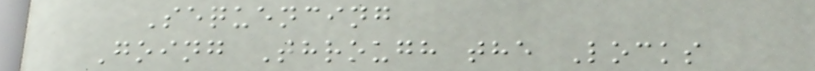Sequencing
Going Through the Locks
